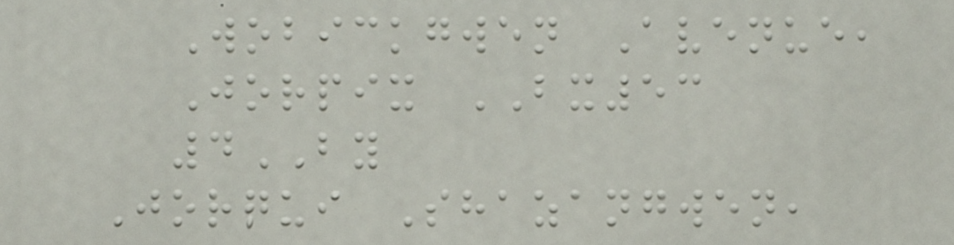Wobickgwen Avenue,
Jorpix BX53
4BY
Jorqui Shazangwen,
